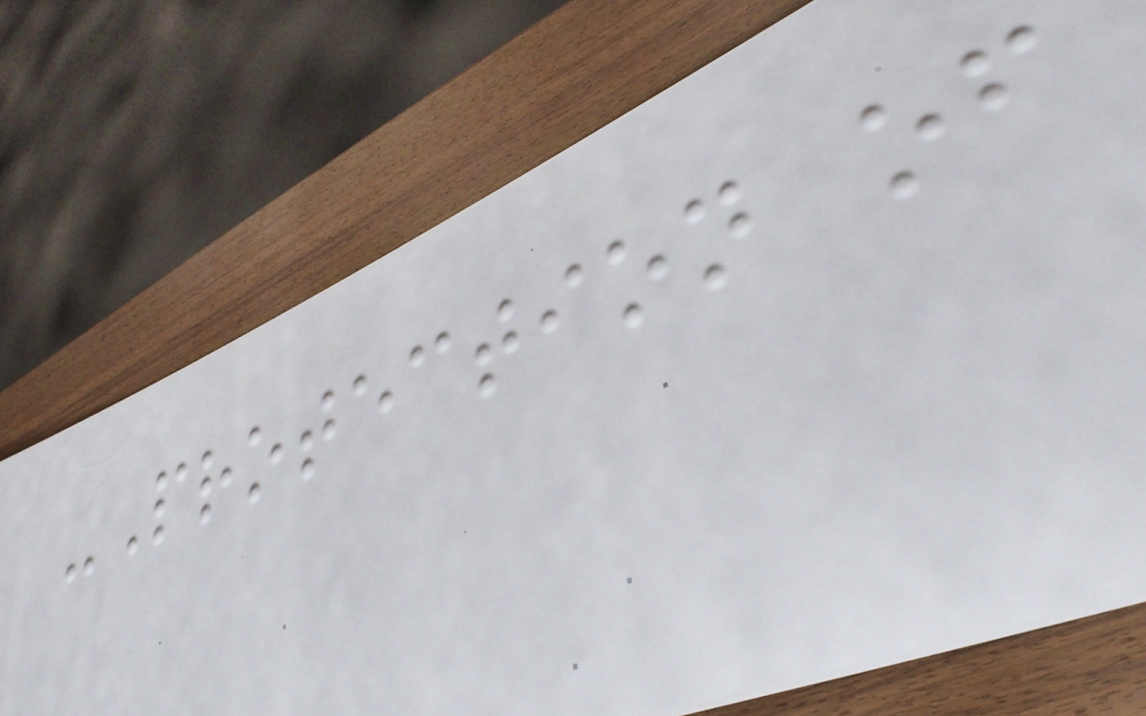-Protection of
